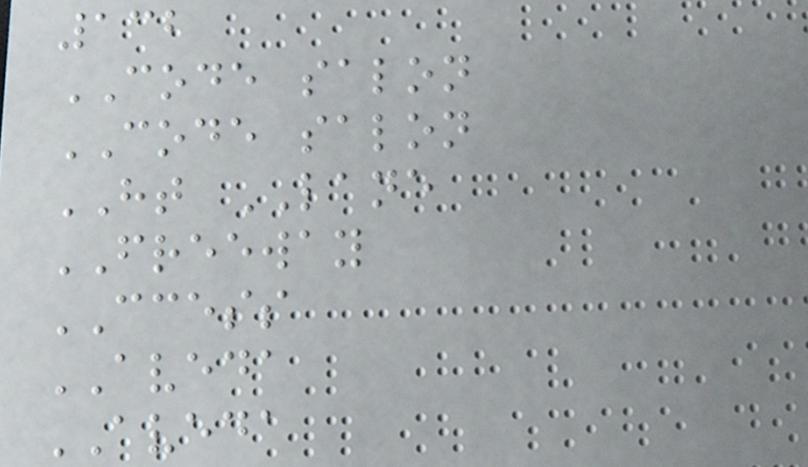132
CODE salon
CODE salon
HT LANE
FREEWAY
CCESS
AVEDA
AVEDA
